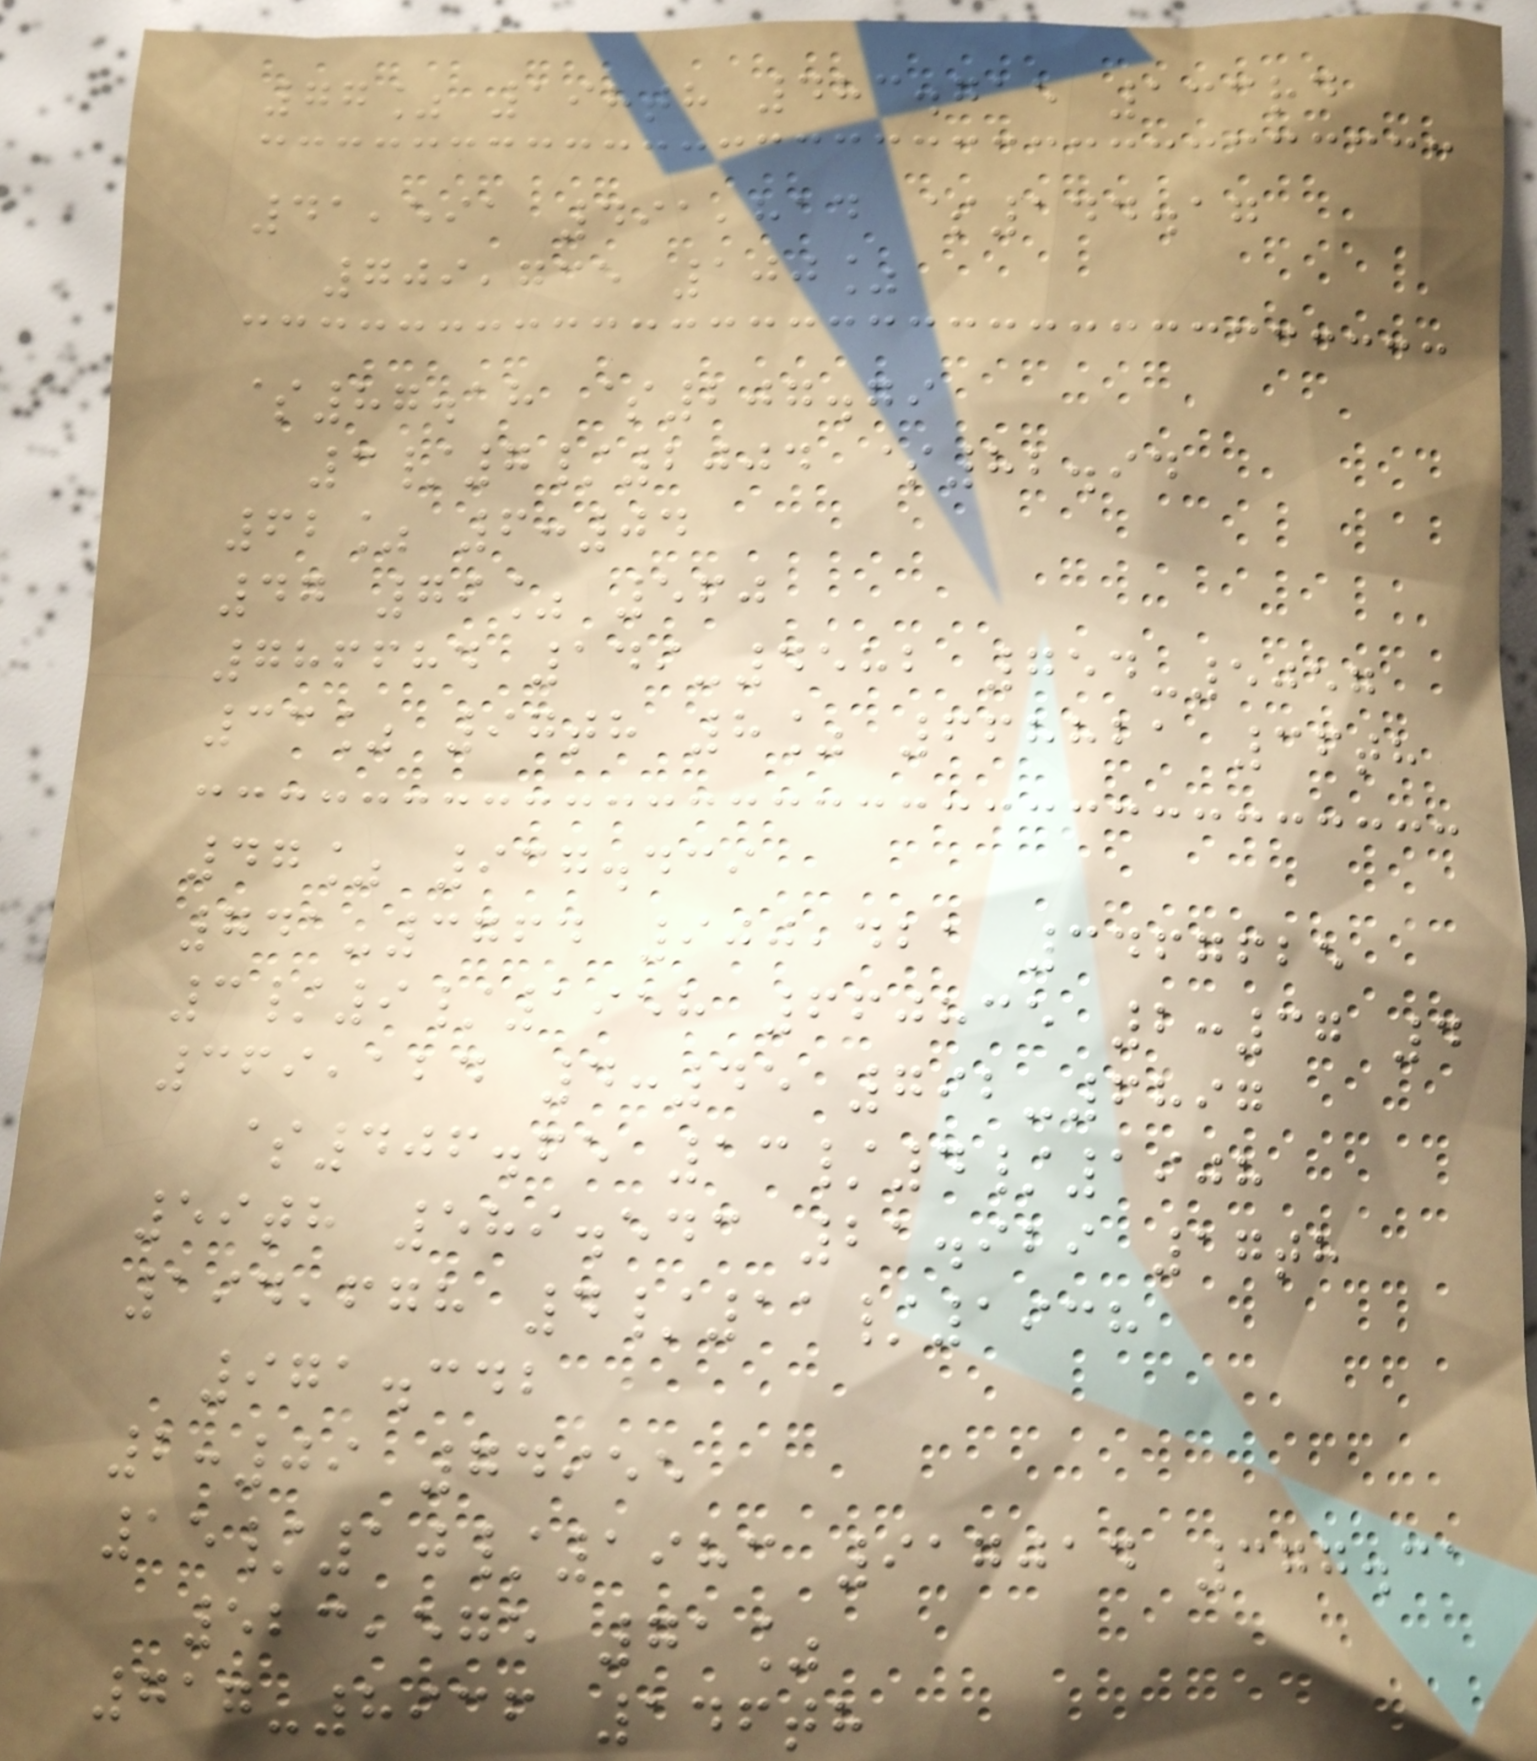77% 198th 483.715 133rd
41,591 491,814 $144.17
709,735 100%
$87.18 $207.79
3/7/2004 $82.94
62% 6:04
47 79% 560
786684 149-4582 754-5057
33% 97th 8% 668821 36th
47% 937.439
741-3764 900,421 3467625
3/9/1958 660835 2:37 4
369,124 4:45 792-6897
$406.65 13/4/1908
59th 589.543 21.929 17th
194,678 4/11/1938
971.342
2:09 74955
15/10/1983 917014 377.31
523,575 71%
717-8936 146th
